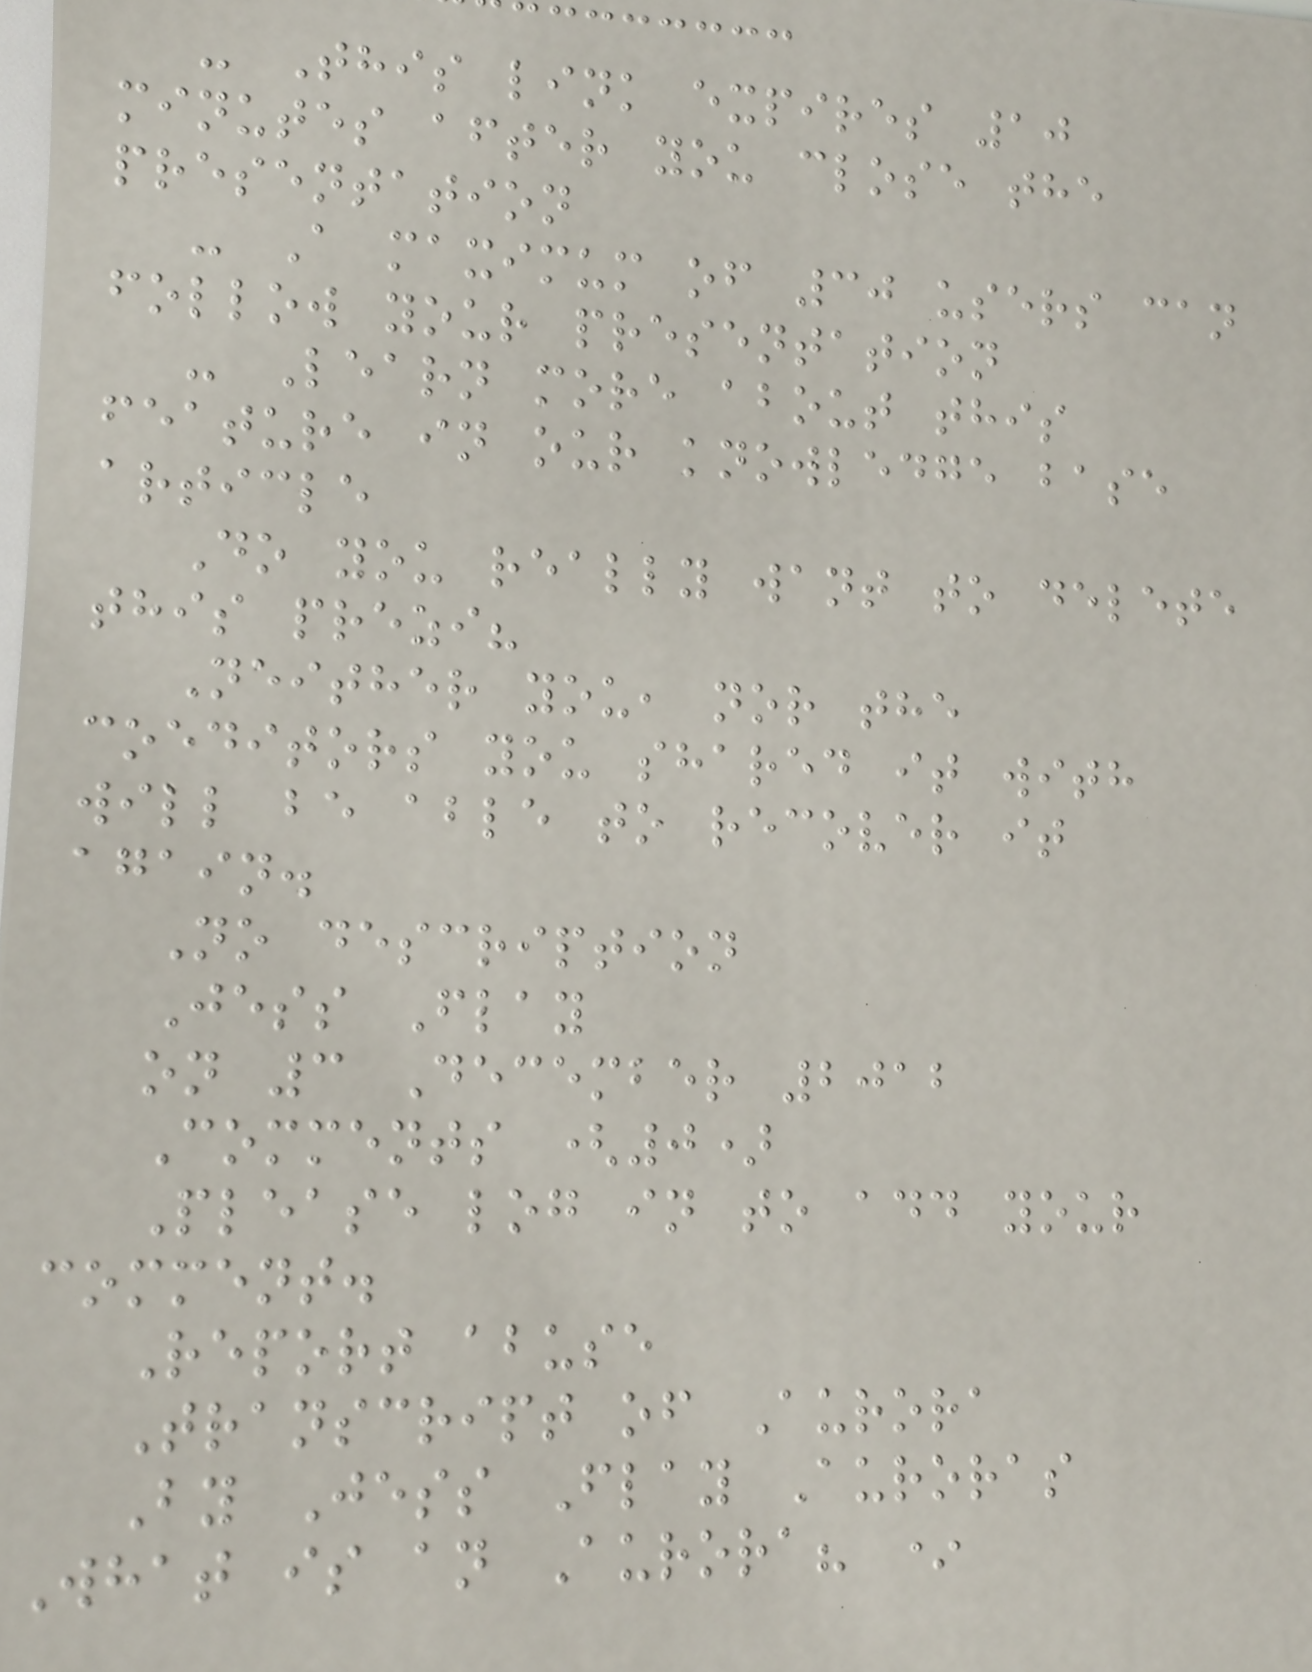- This link expires 10
minutes after you close the
presentation
- A maximum of 30 users can
follow your presentation
- Learn more about this
feature in our knowledge base
article
Do you really want to delete
this prezi?
Neither you, nor the
coeditors you shared it with
will be able to recover it
again.
No description
Jess Flay
on 3 December 2012
Comments (0)
Please log in to add your
comment.
Report abuse
Transcript of Aurora
By Jess Flay Auroras
What is an Aurora? *
